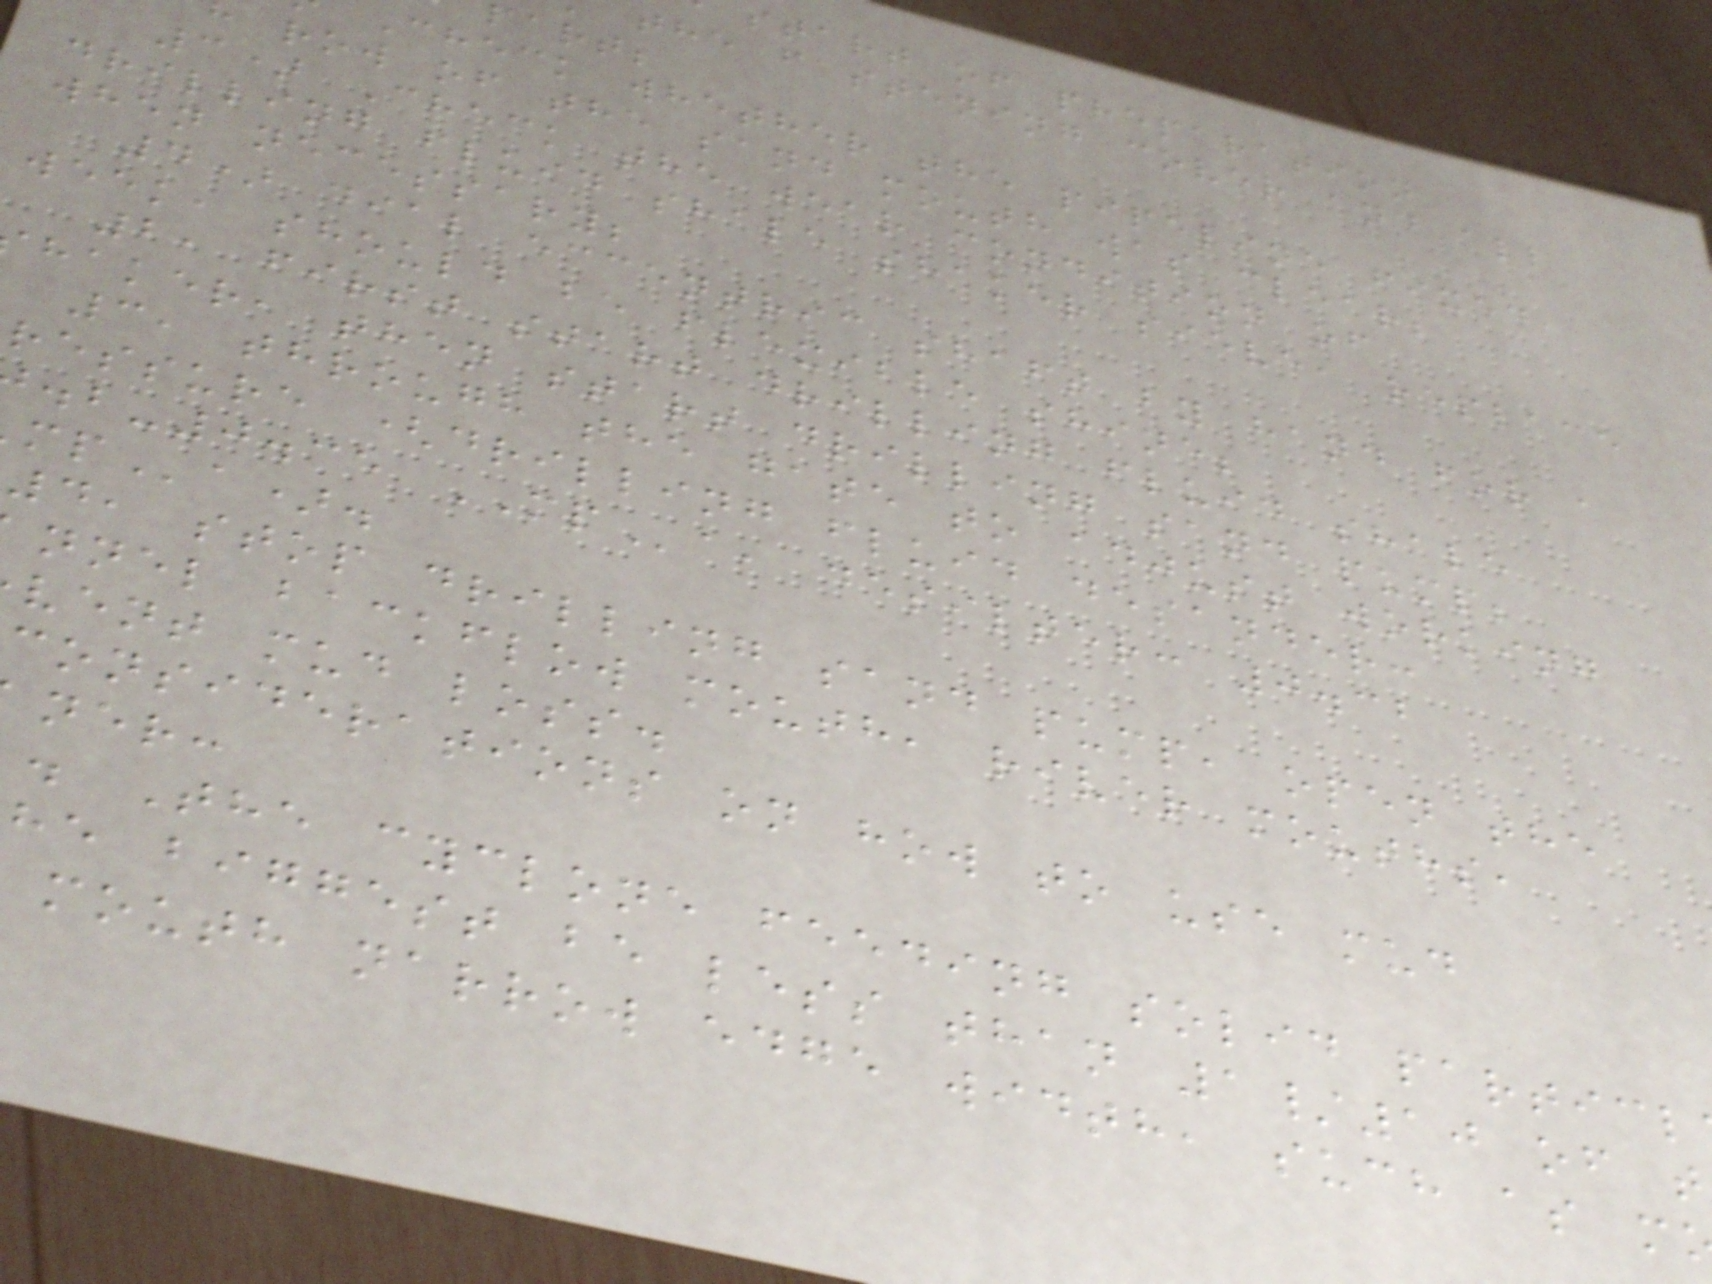start of preparation
the fastening cover and all
part;
Check whether the pipeline fixed,
row of the sand mouth was clear;
3) Check the wear condition of
drilling fluid shale shaker sieve, replace
when necessary;
4) dial eccentric shaft by hand for a
week, should be flexible shine;
2, first start drilling fluid shale
haker, then start drilling sand pump;
3, through the gate to adjust working
ressure (drilling fluid desander:
-0.35 MPa, desilter: 0.32
a).
4, stop drilling sand pump, open the
nnel backflow mouth, river mouths,
vent mud loss.
considerations on how to use mud
ner:
. The cyclone feeding solid particl
he biggest be less than 1/10 of t
mouth narrow edge width, such as m
